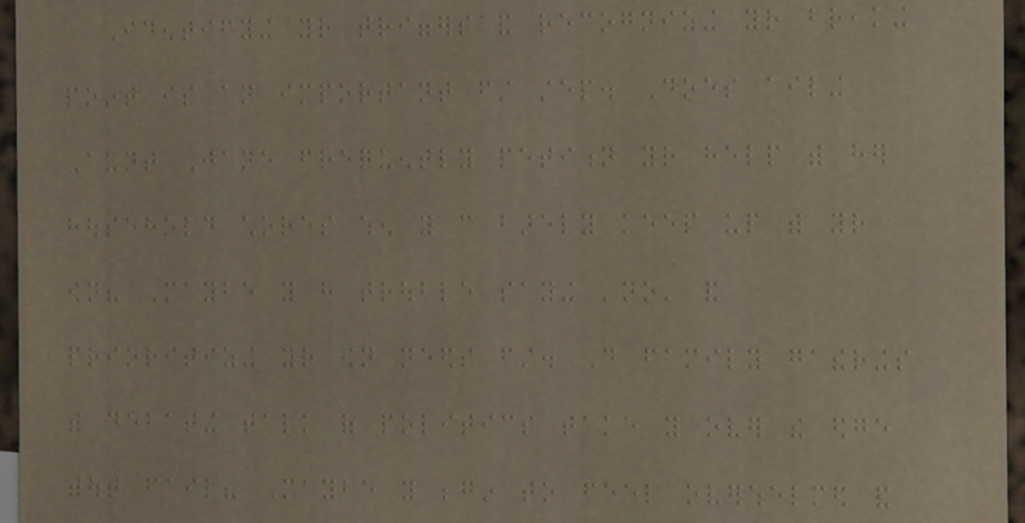Identifying your triggers and recognizing your breaking
point is an important first step. Does ailing
Aunt Jane frequently petition your help with her
household chores when you can barely keep up with your
own? Maybe you have trouble saying 'no' and
prioritizing your own needs first. Do family gatherings
with debating talk of politics take you over the edge
without fail? Maybe you begin to feel overwhelmed and
